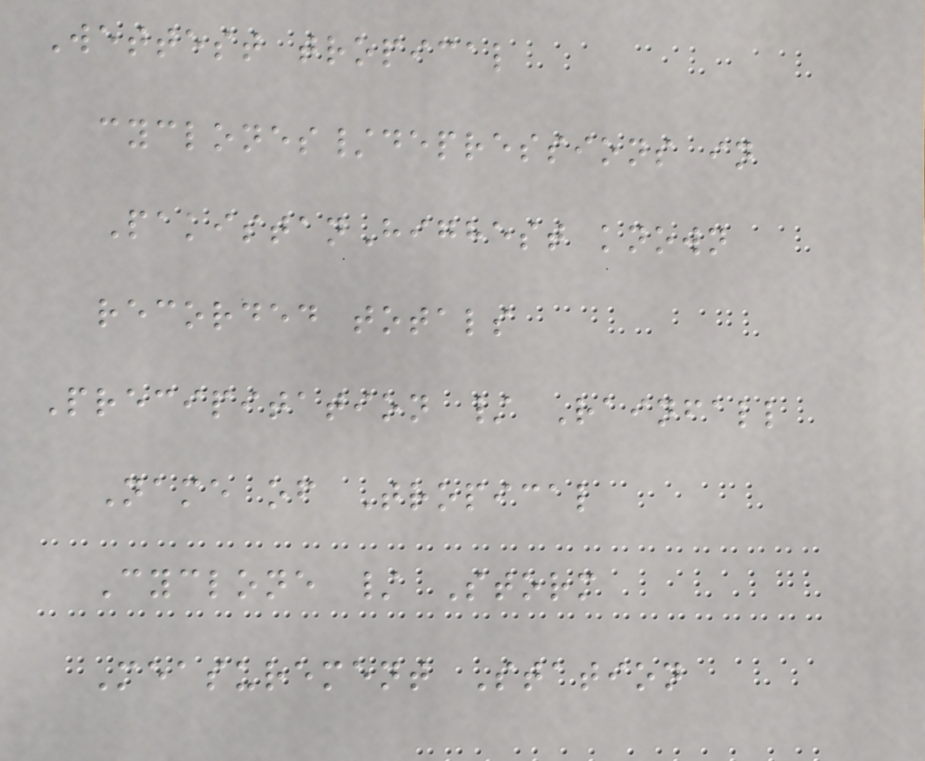Wettest tropical
cyclones/depressions in
PakistanHighest known
recorded totals
Precipitation / Rainfall
Name of Tropical
Cyclone / Storm
Measurement Station
